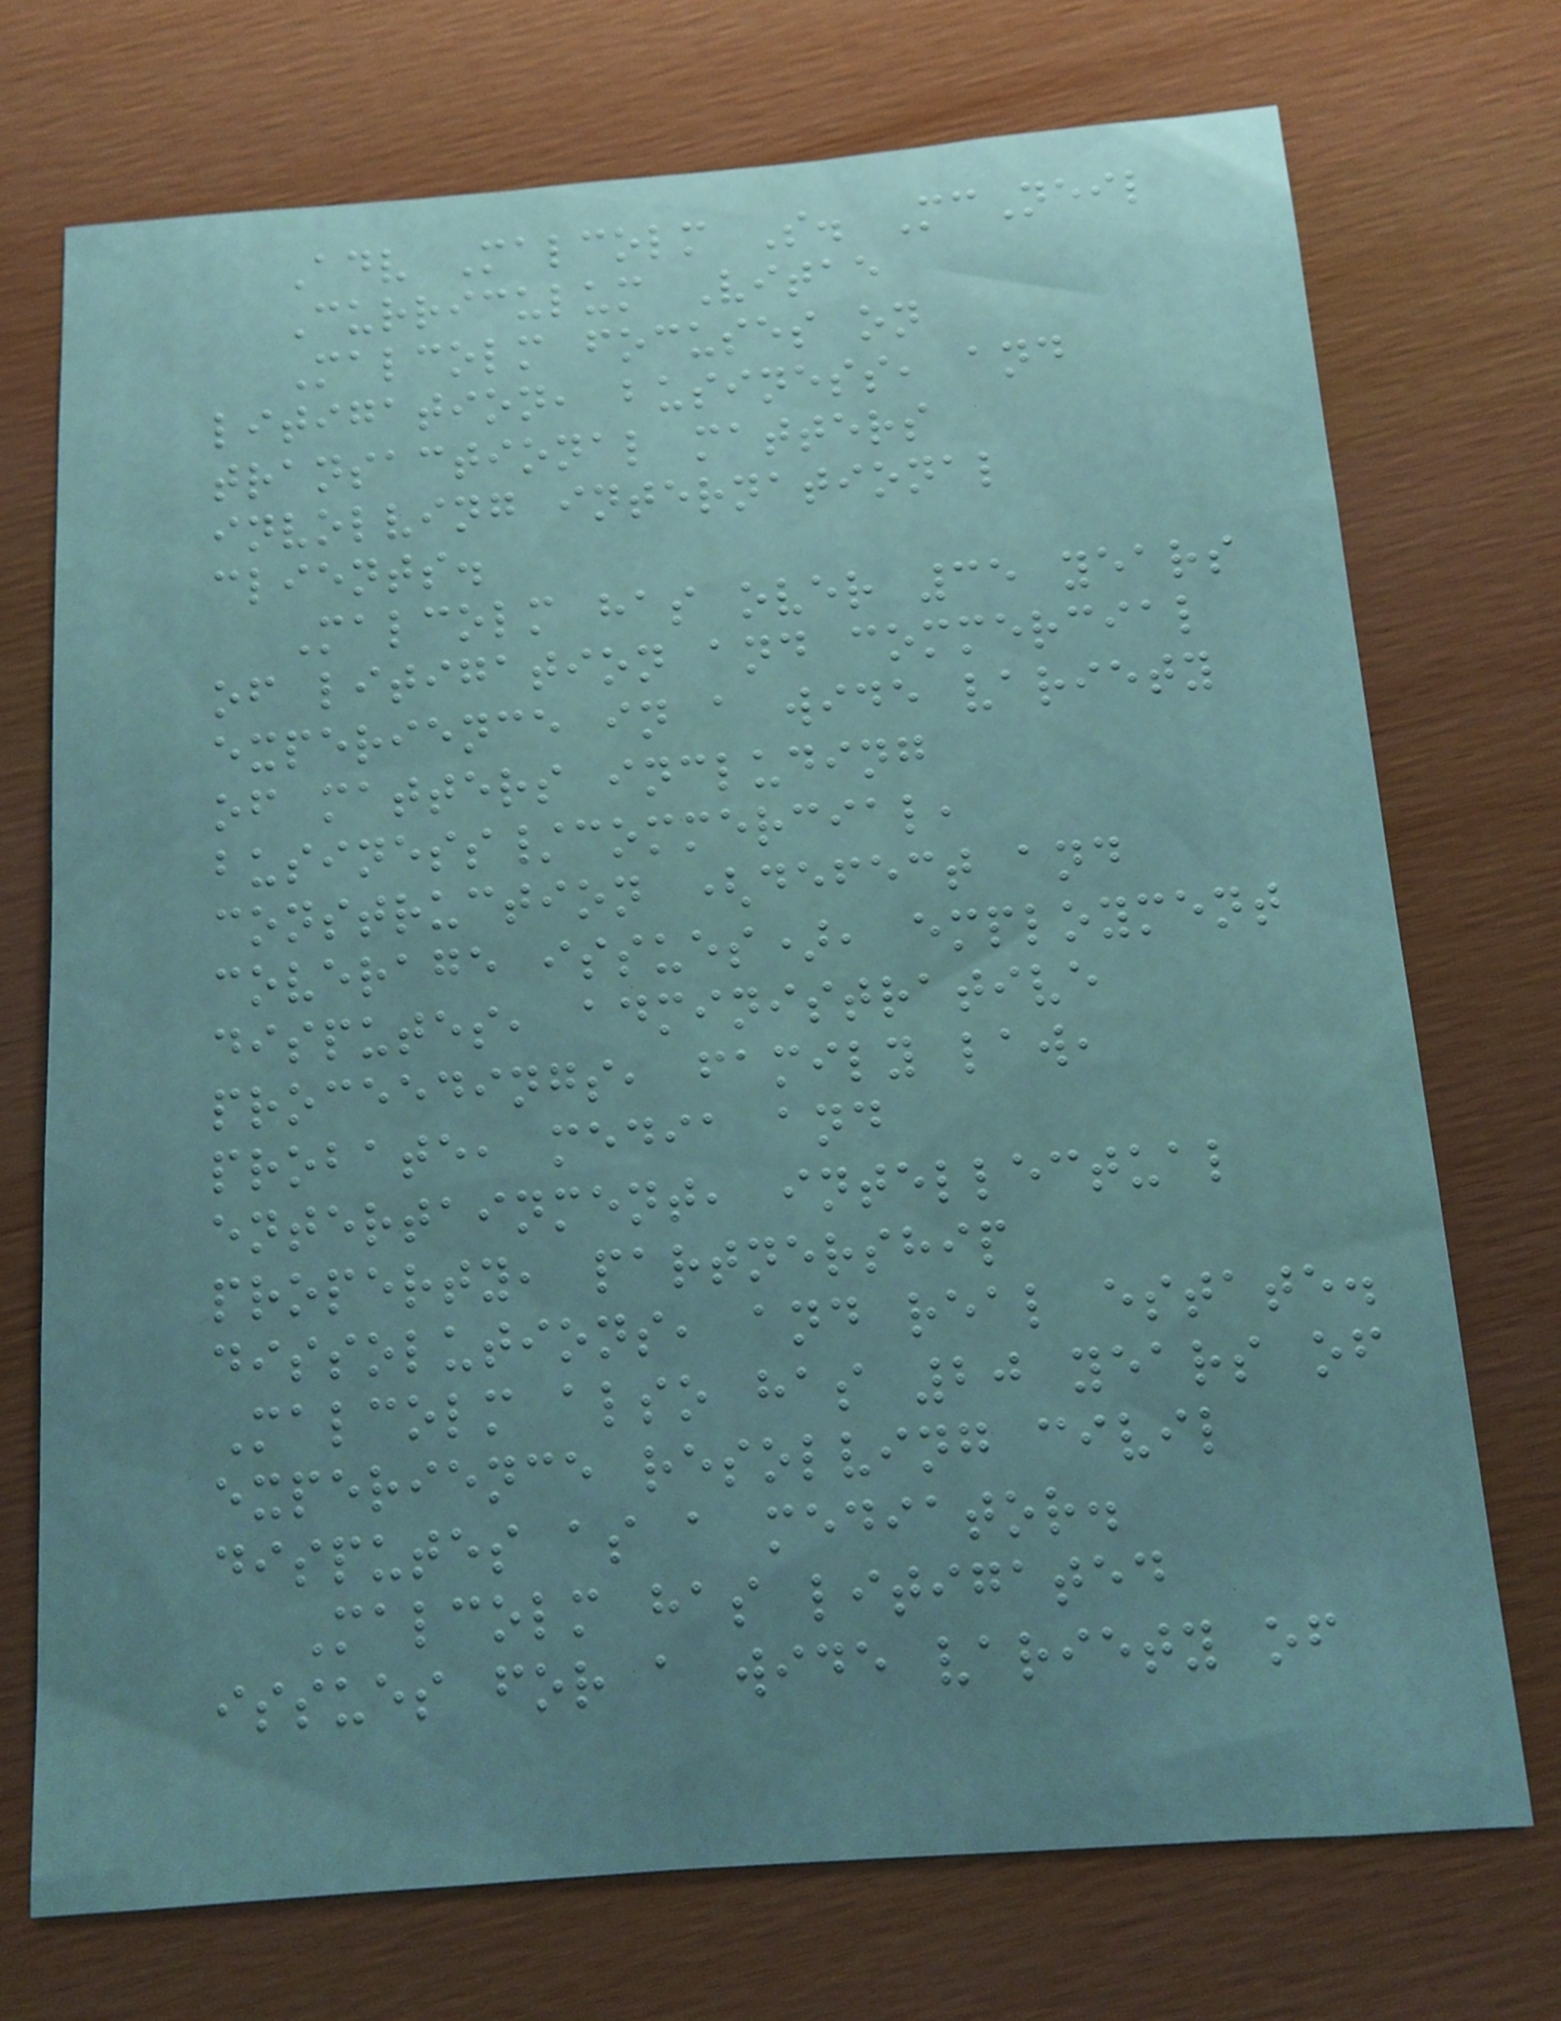Adv Malcolm S. McNeil
Curriculum Vitae
Malcolm focuses on
litigation, business, and
transactional matters
involving international
clients.
Malcolm has over 35 years
of litigation and commercial
experience in a wide variety
of matters including
business/commercial,
construction (defect and
coverage issues), employment
disputes, administrative
proceedings, family law,
probate, media and
entertainment, intellectual
property, partnership
dissolutions, and real estate.
Malcolm also has 20 years of
experience resolving civil
disputes as a mediator.
Malcolm has litigated
issues for a wide variety of
